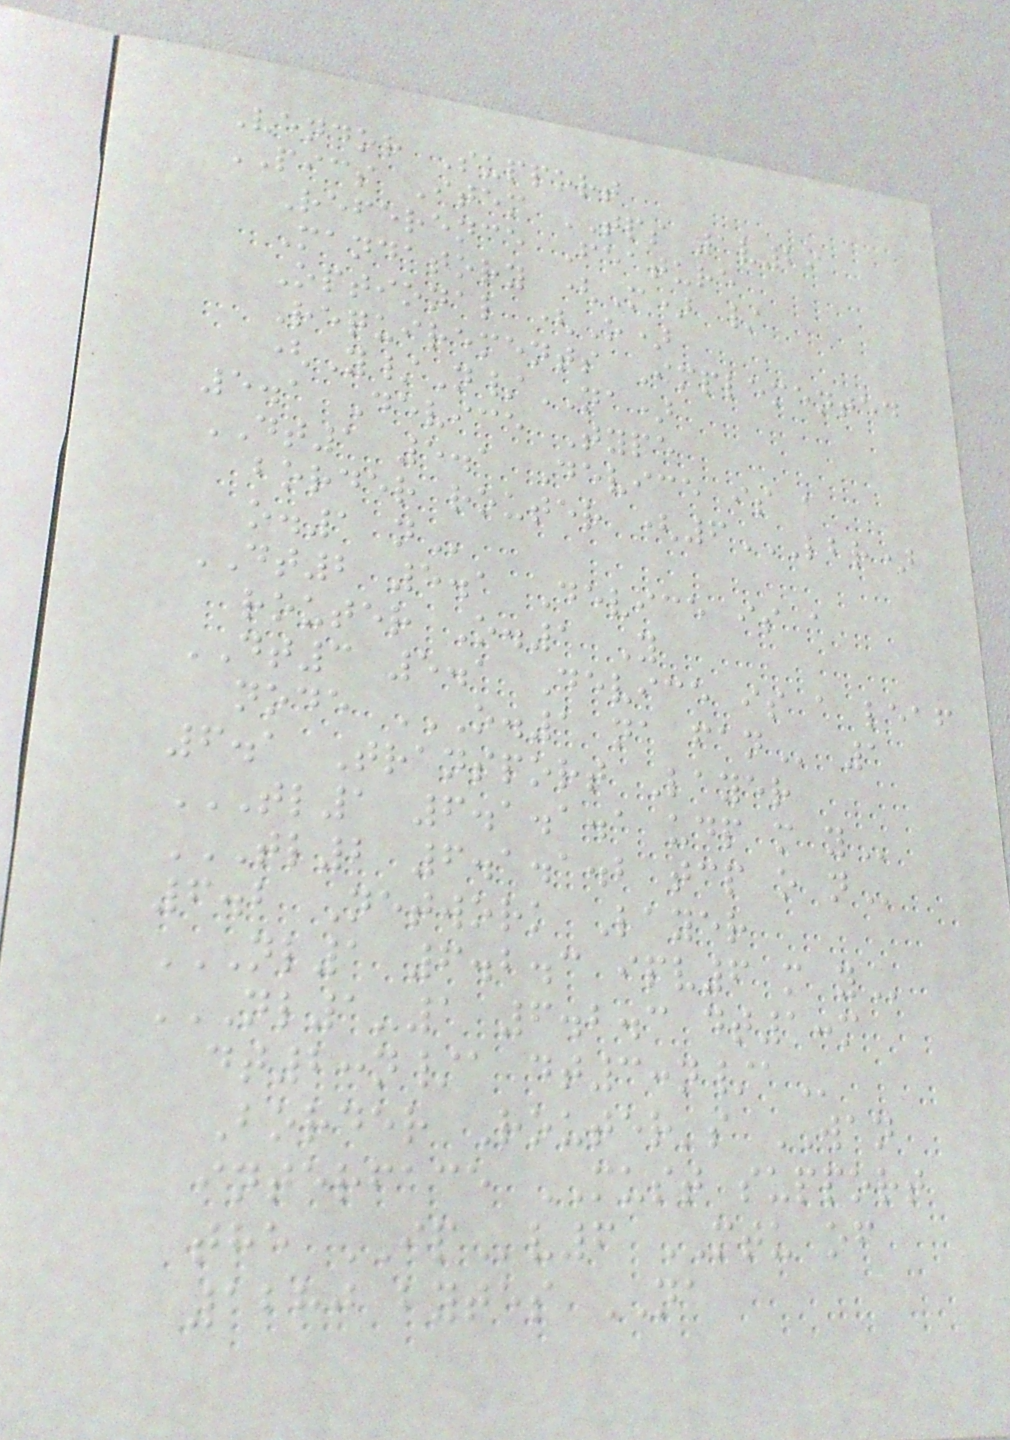Vendor Support
PICS Item TPS 1v29
Reference Feature
Mandatory (M) /
Optional (O)
Requirements Implemented
(Y/N/NA)
5.1 Device Type
DT1 5.1 Device is a
border router (6LBR)
O.1 N
DT2 5.1 Device is a
router O.1 Y
DT3 5.1 Device is a leaf
node O.1 NA FAN 1
6.1 Transport Layer
TL1 6.1.1.1 UDP M Y
TL2 6.1.1.2 TCP O N
6.2 Network Layer
NL1 6.2.3 IPV6 M Y
NL1-1 6.2.3 DT1:M
DT2:N/A DT3:N/A
Border Router's WAN
interface MUST support
the IPv6 MTU of
1280 bytes NA
